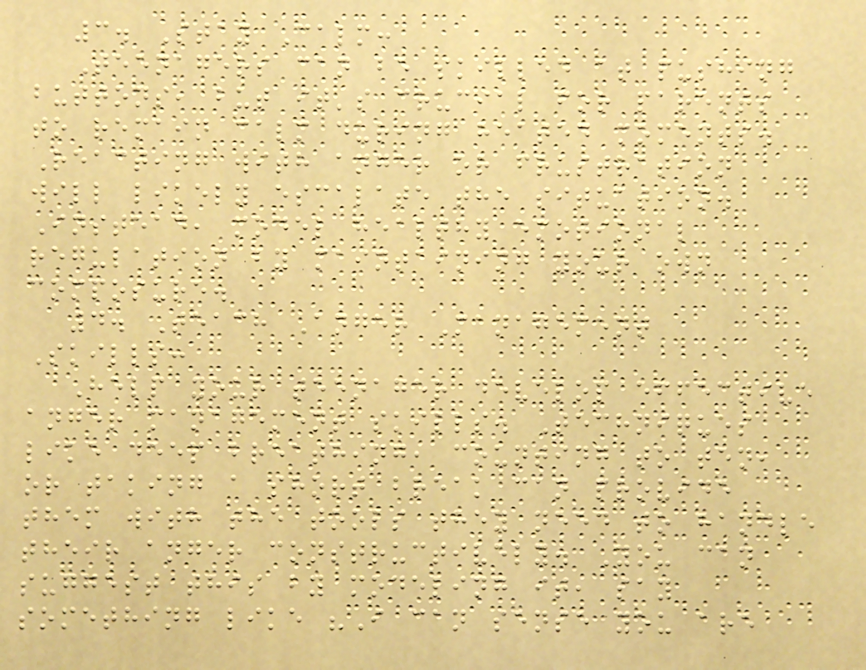3. Stay Calm:
Teenagers can be skilled at pushing
buttons, but it's crucial for parents
to remain calm during heated moments.
Reacting with anger or frustration
will likely escalate the situation.
Instead, model healthy emotional
regulation by maintaining your own
composure.
4. Teach Anger Management
Skills:
Help your teenager develop effective
anger management skills. Techniques
like deep breathing, counting to ten,
or taking a short break can provide
them with the tools they need to handle
their anger constructively. You can
suggest this by modeling it, say
something like "I can sense you are
